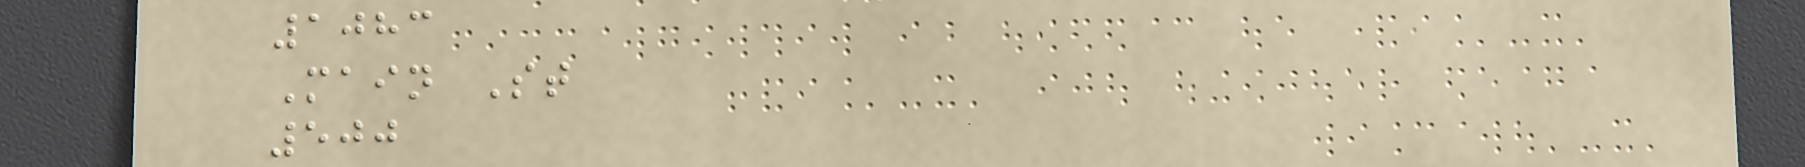1083
Main St
500
